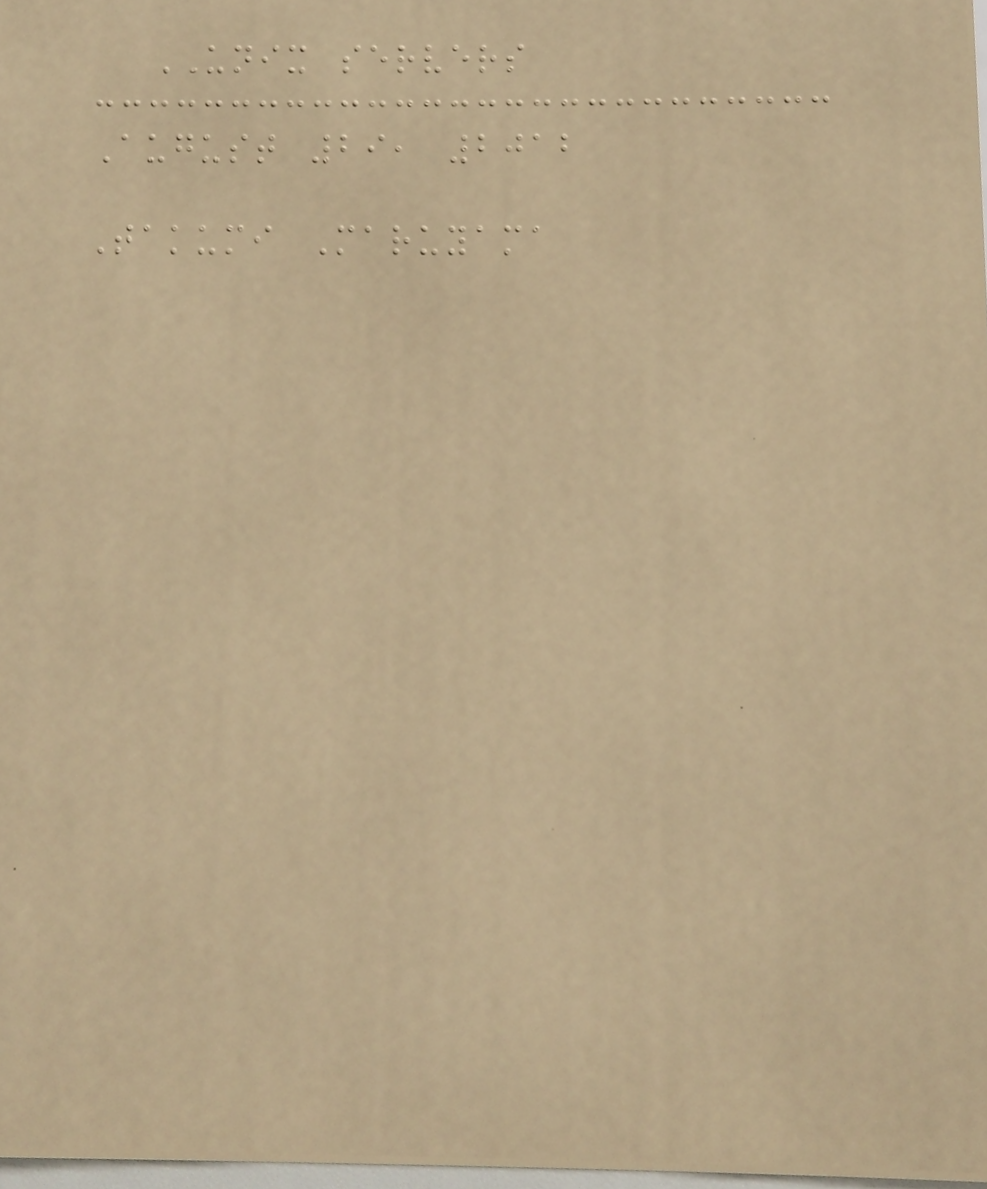UNIX servers
August 29, 2012
Takumi Maruyama
